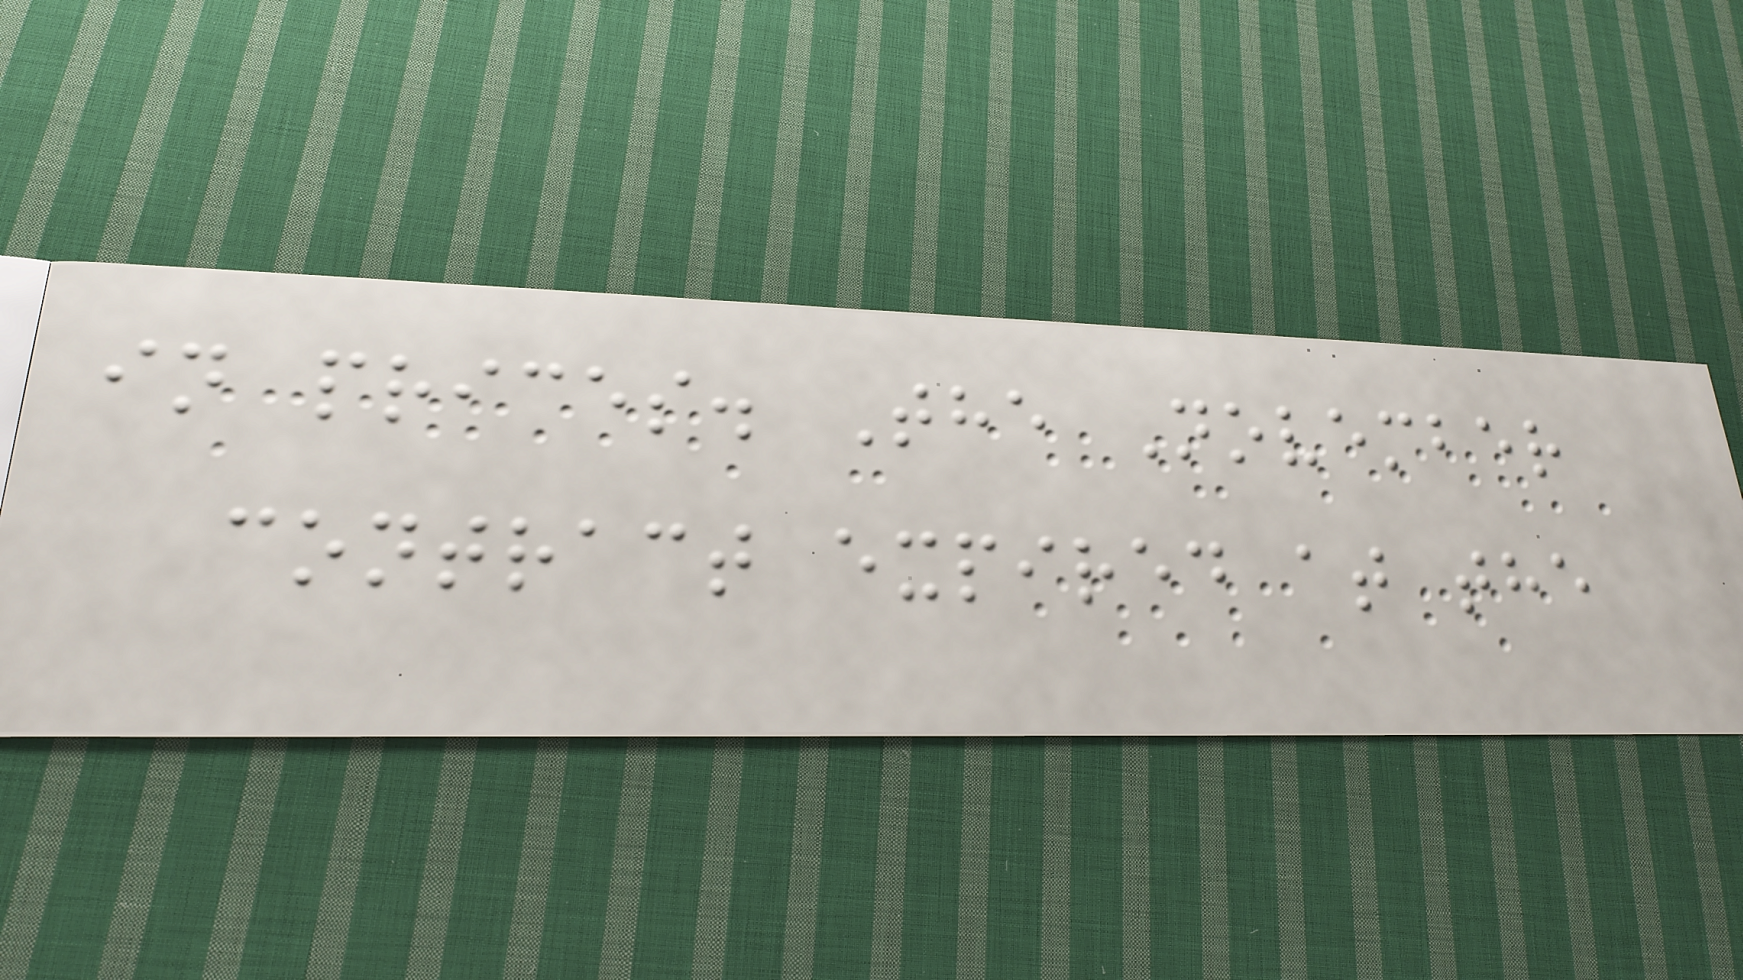in prices. The November
contract expired at the
